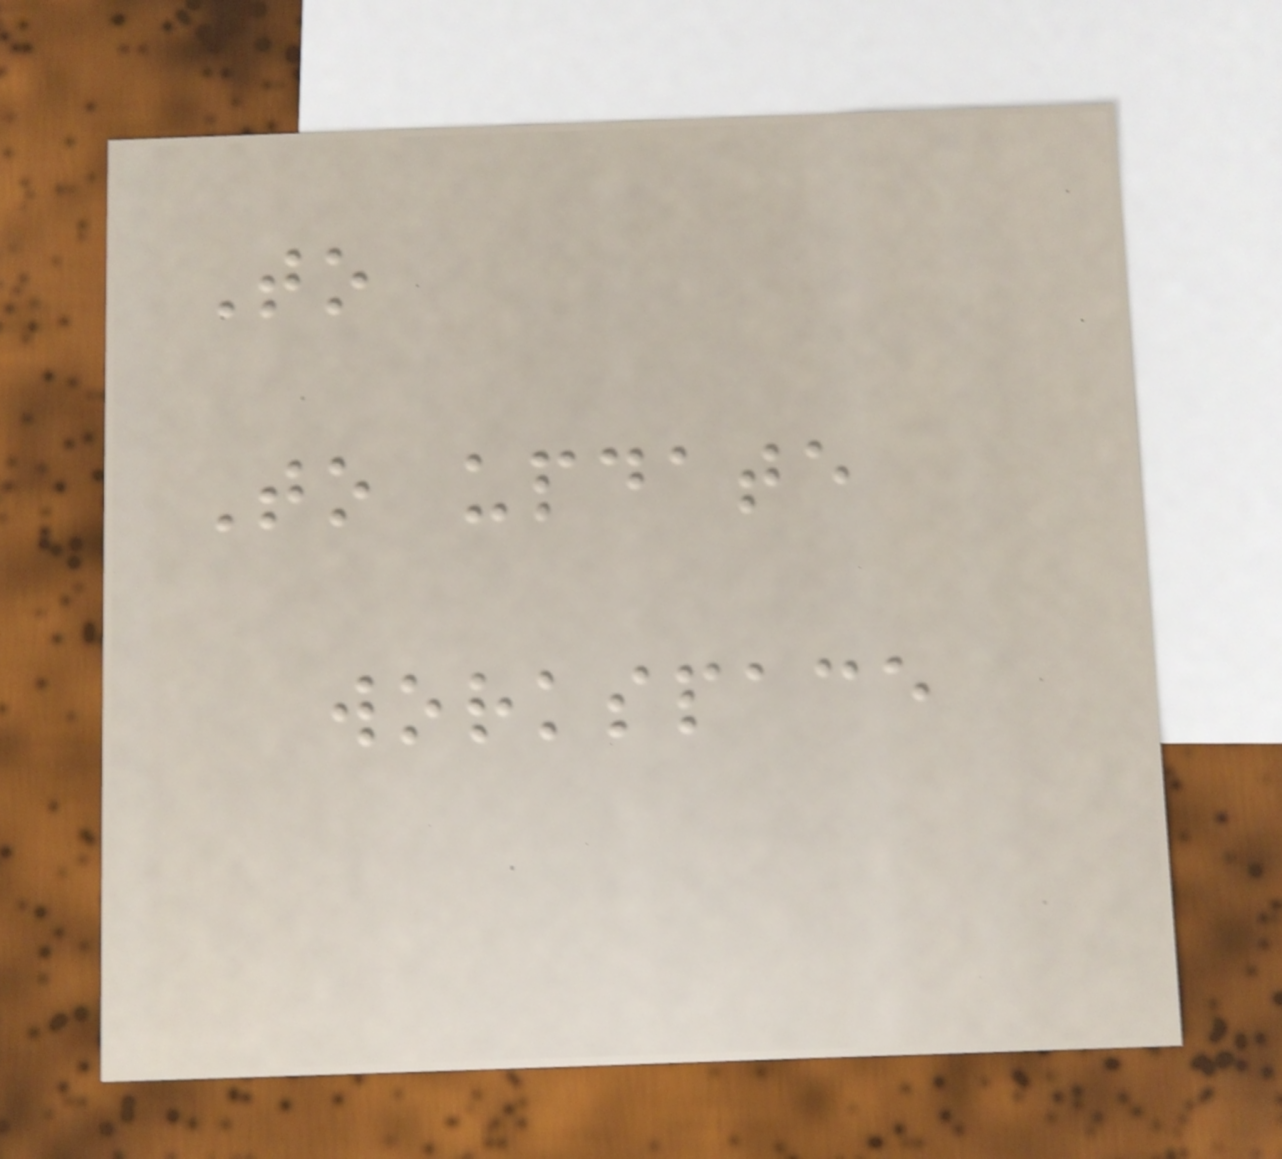To
To update
workspace
